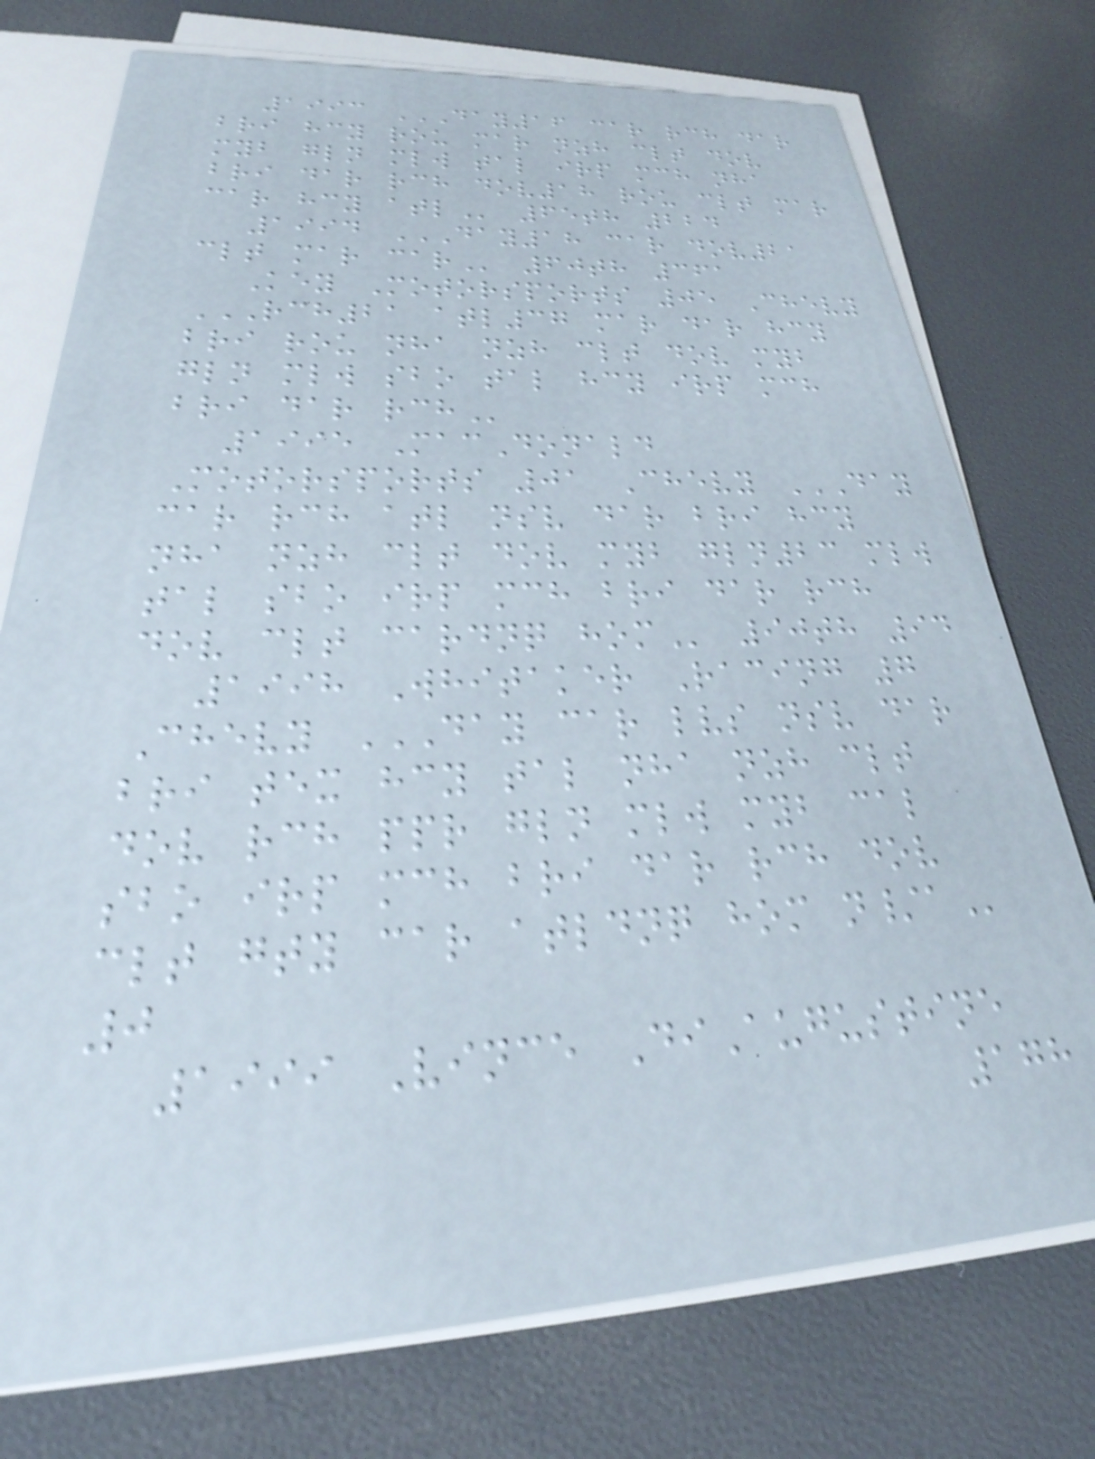1993 DAY16 CAR RCH DAR
BRI HCY ROU MAR NZH CLT DOV
MYB GLN MLW TAL IRP MCH NHA
BRI DAR RCH DOV18 ROU CLT MAR
CAR HCY ATL 65th 224
1994 DAY18 CAR DOV21
CLT MAR CAR 60th 361
Key Motorsports 05 Chevy
RCH21 ATL37 MAR DAR HCY
BRI ROU NHA NZH CLT DOV MYB
GLN MLW SBO TAL HCY IRP MCH
BRI DAR RCH
1995 MacDonald
Motorsports 01 Chevy DAY
CAR RCH ATL NSV DAR BRI HCY
NHA NZH CLT DOV MYB GLN23 MLW
TAL SBO IRP MCH BRI DAR RCH
DOV CLT CARDNQ HOM 90th 94
1998 Whitaker Racing 7
Chevy DAY CAR LVS NSV DAR
BRI TEX HCY TAL NHA NZH CLT
DOV RCH PPR GLN MLW MYB CAL
SBO IRP MCH BRI DAR RCH DOV
CLT GTY CAR ATLDNQ HOM N/A
0
1999 Vince DiAugustine
178
